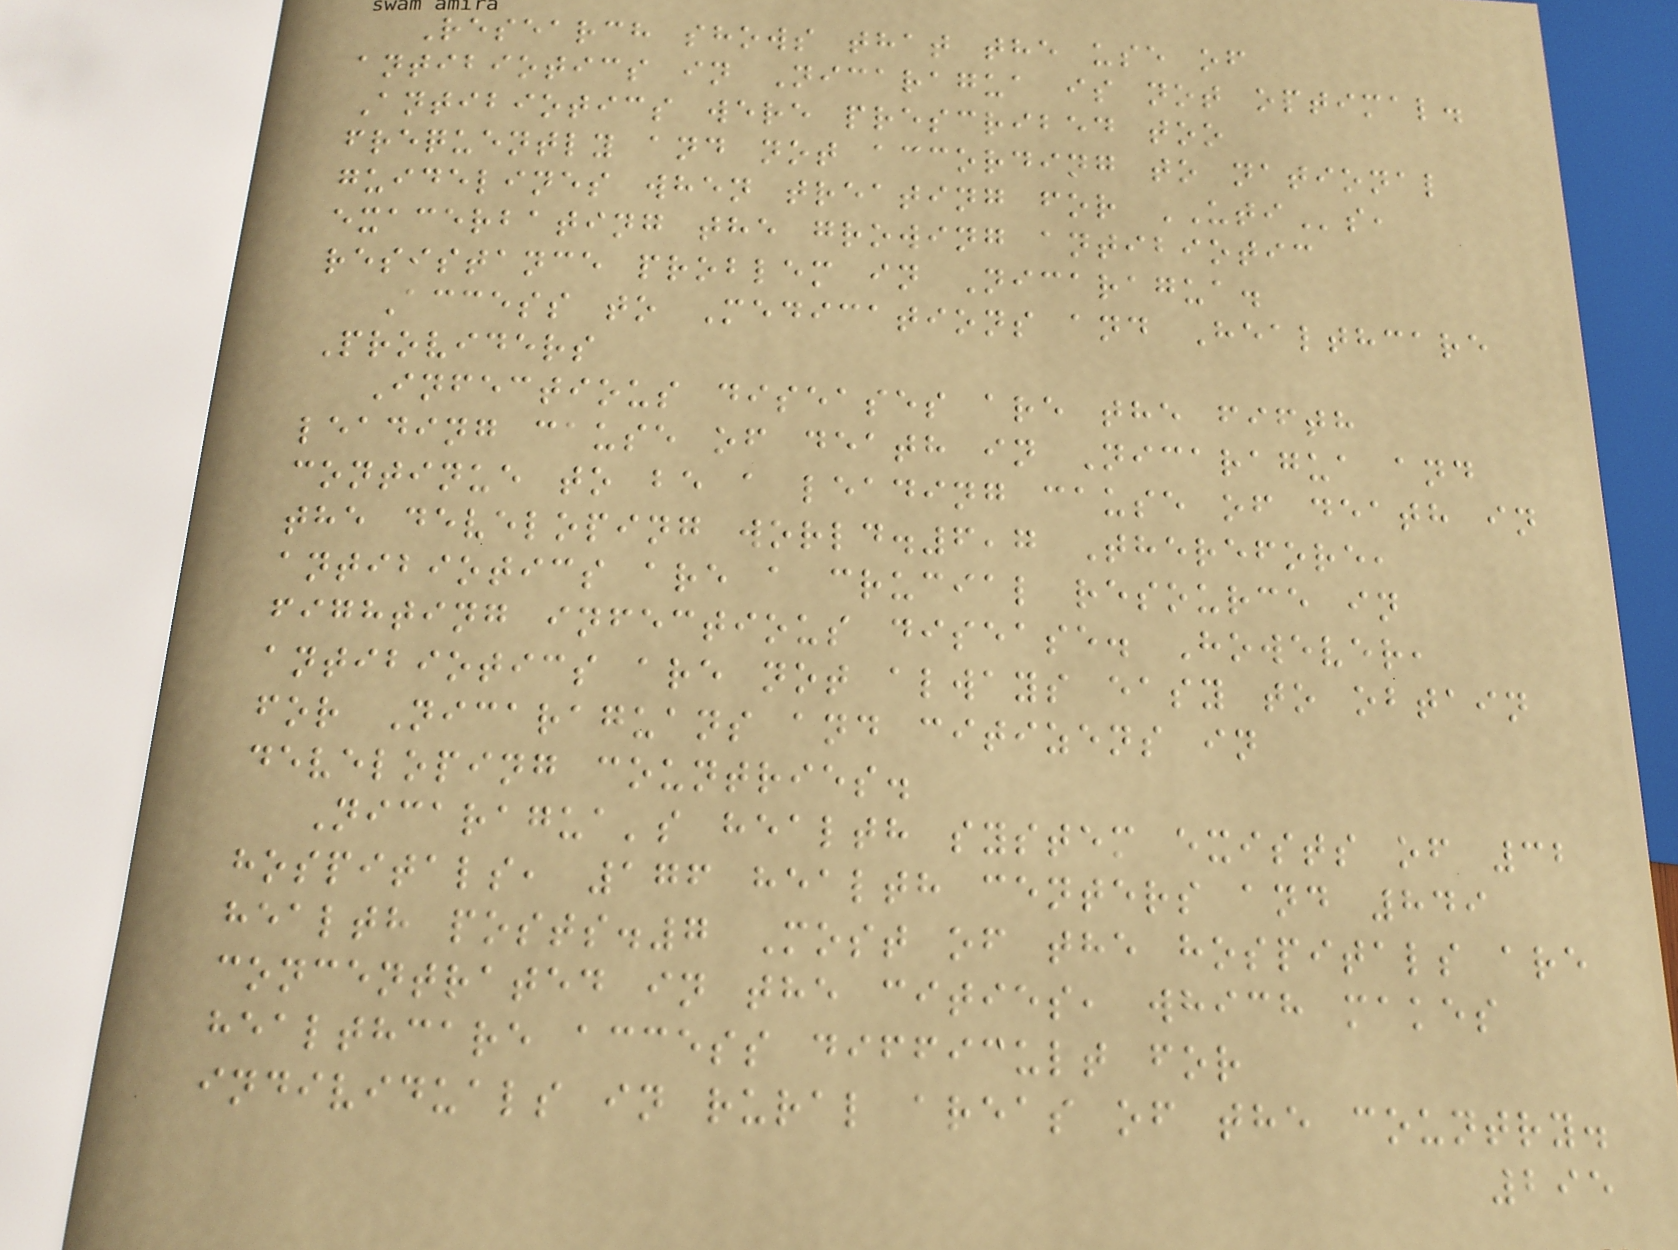Research shows that the use of
antibiotics in Nicaragua is not optimal.
Antibiotics were prescribed too
frequently and not according to national
guidelines when treating for UTIs,
exacerbating the growing antibiotic
resistance problem in Nicaragua.
Access to Medications and Healthcare
Providers
Infectious diseases are the fifth
leading cause of death in Nicaragua and
continue to be a leading cause of death in
the developing world.6,7 Therefore,
antibiotics are a crucial resource in
fighting infectious disease. However,
antibiotics are not always easy to obtain
for Nicaraguans and citizens in
developing countries.
Nicaragua's health system exists of 32
hospitals, 176 health centers and 849
health posts.7 Most of the hospitals are
concentrated in the cities, which makes
healthcare access difficult for
individuals in rural areas of the country.
295
